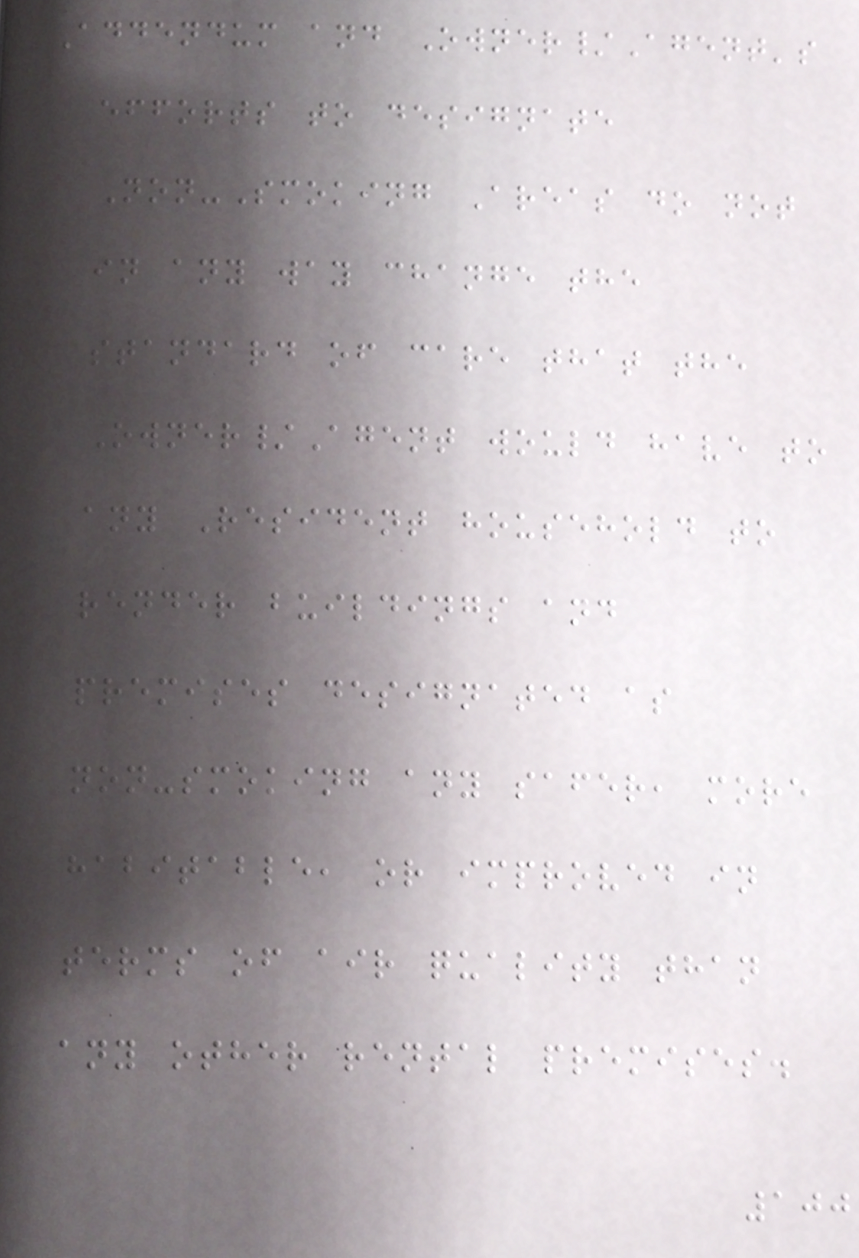Addendum and Owner/Agent's
efforts to designate
Non-Smoking Areas do not
in any way change the
standard of care that the
Owner/Agent would have to
any Resident household to
render buildings and
premises designated as
non-smoking any safer, more
habitable, or improved in
terms of air quality than
any other rental premises.
100
